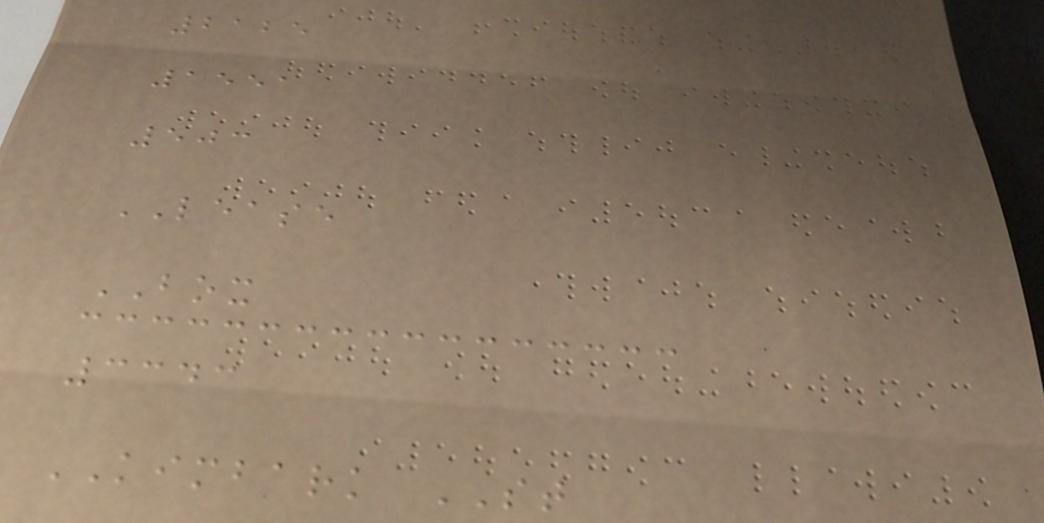2125
1551
503
LEASE
BOX
3343
KIMBARK ST
